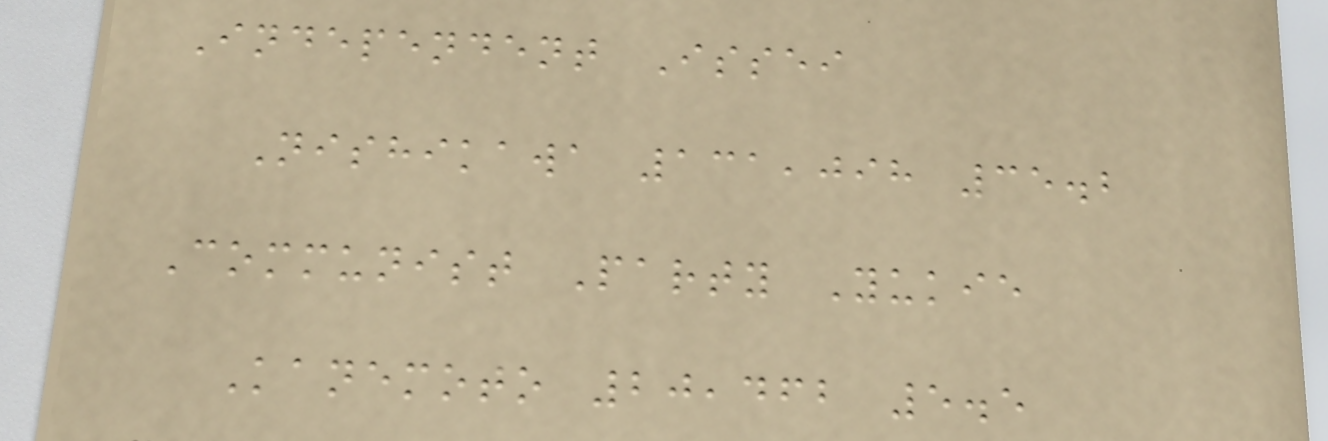Independent Issei
Nishikawa 131,098 35.2
Communist Party Yukie
Kanemoto 20,462 5.5
